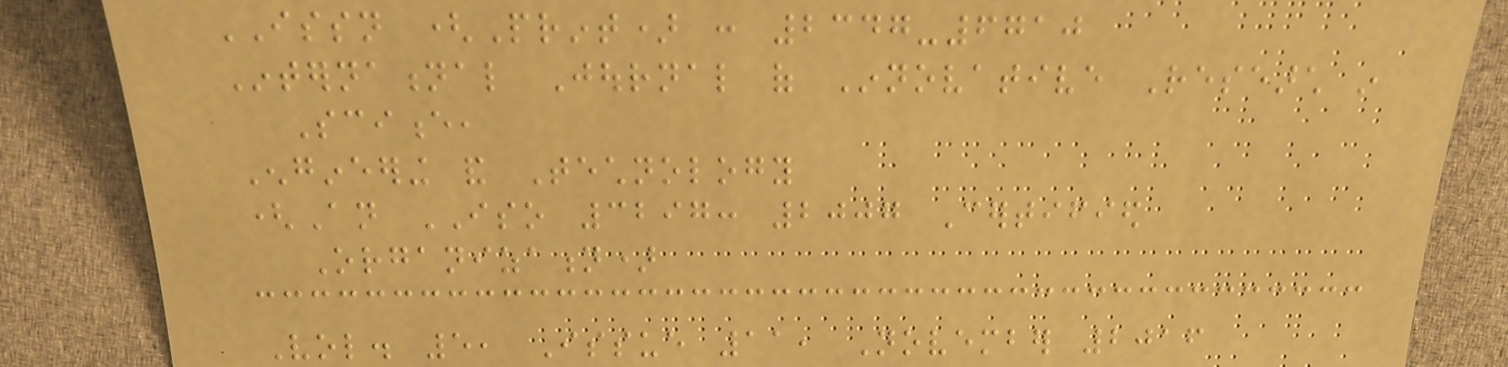ISSN (Print) : 2347-6710
International Journal of Innovative Research in
Science,
Engineering and Technology
(An ISO 3297: 2007 Certified
Organization)
Vol. 5, Issue 11, November 2016
